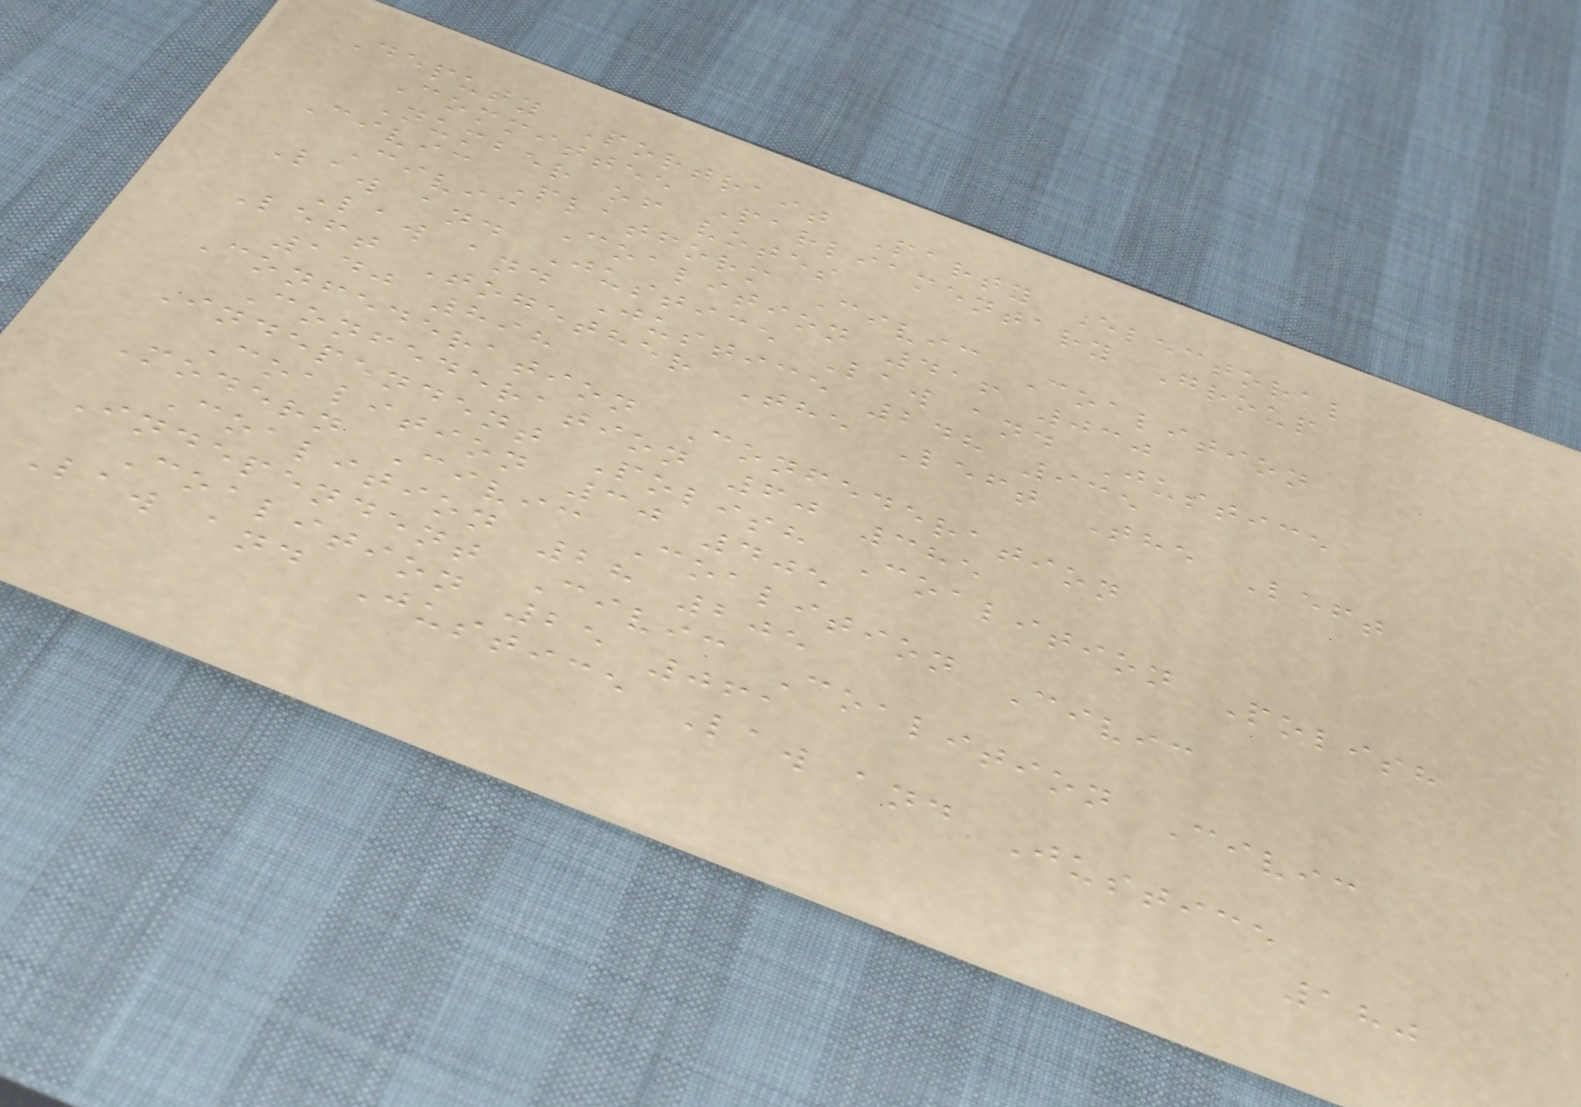Deputy Portrait Party Electoral
Committee Parliamentary Group
Number of votes
Civic Platform Civic Coalition
Civic Coalition 416 030
Law and Justice Law and Justice
Law and Justice 248 935
Left Together The Left The Left
140 898
Confederation Confederation
Confederation 60 385
Independent Polish Coalition Polish
Coalition 30 405
Modern Civic Coalition Civic
Coalition 28 205
Independent Civic Coalition Civic
Coalition 25 061
Law and Justice Law and Justice
180
